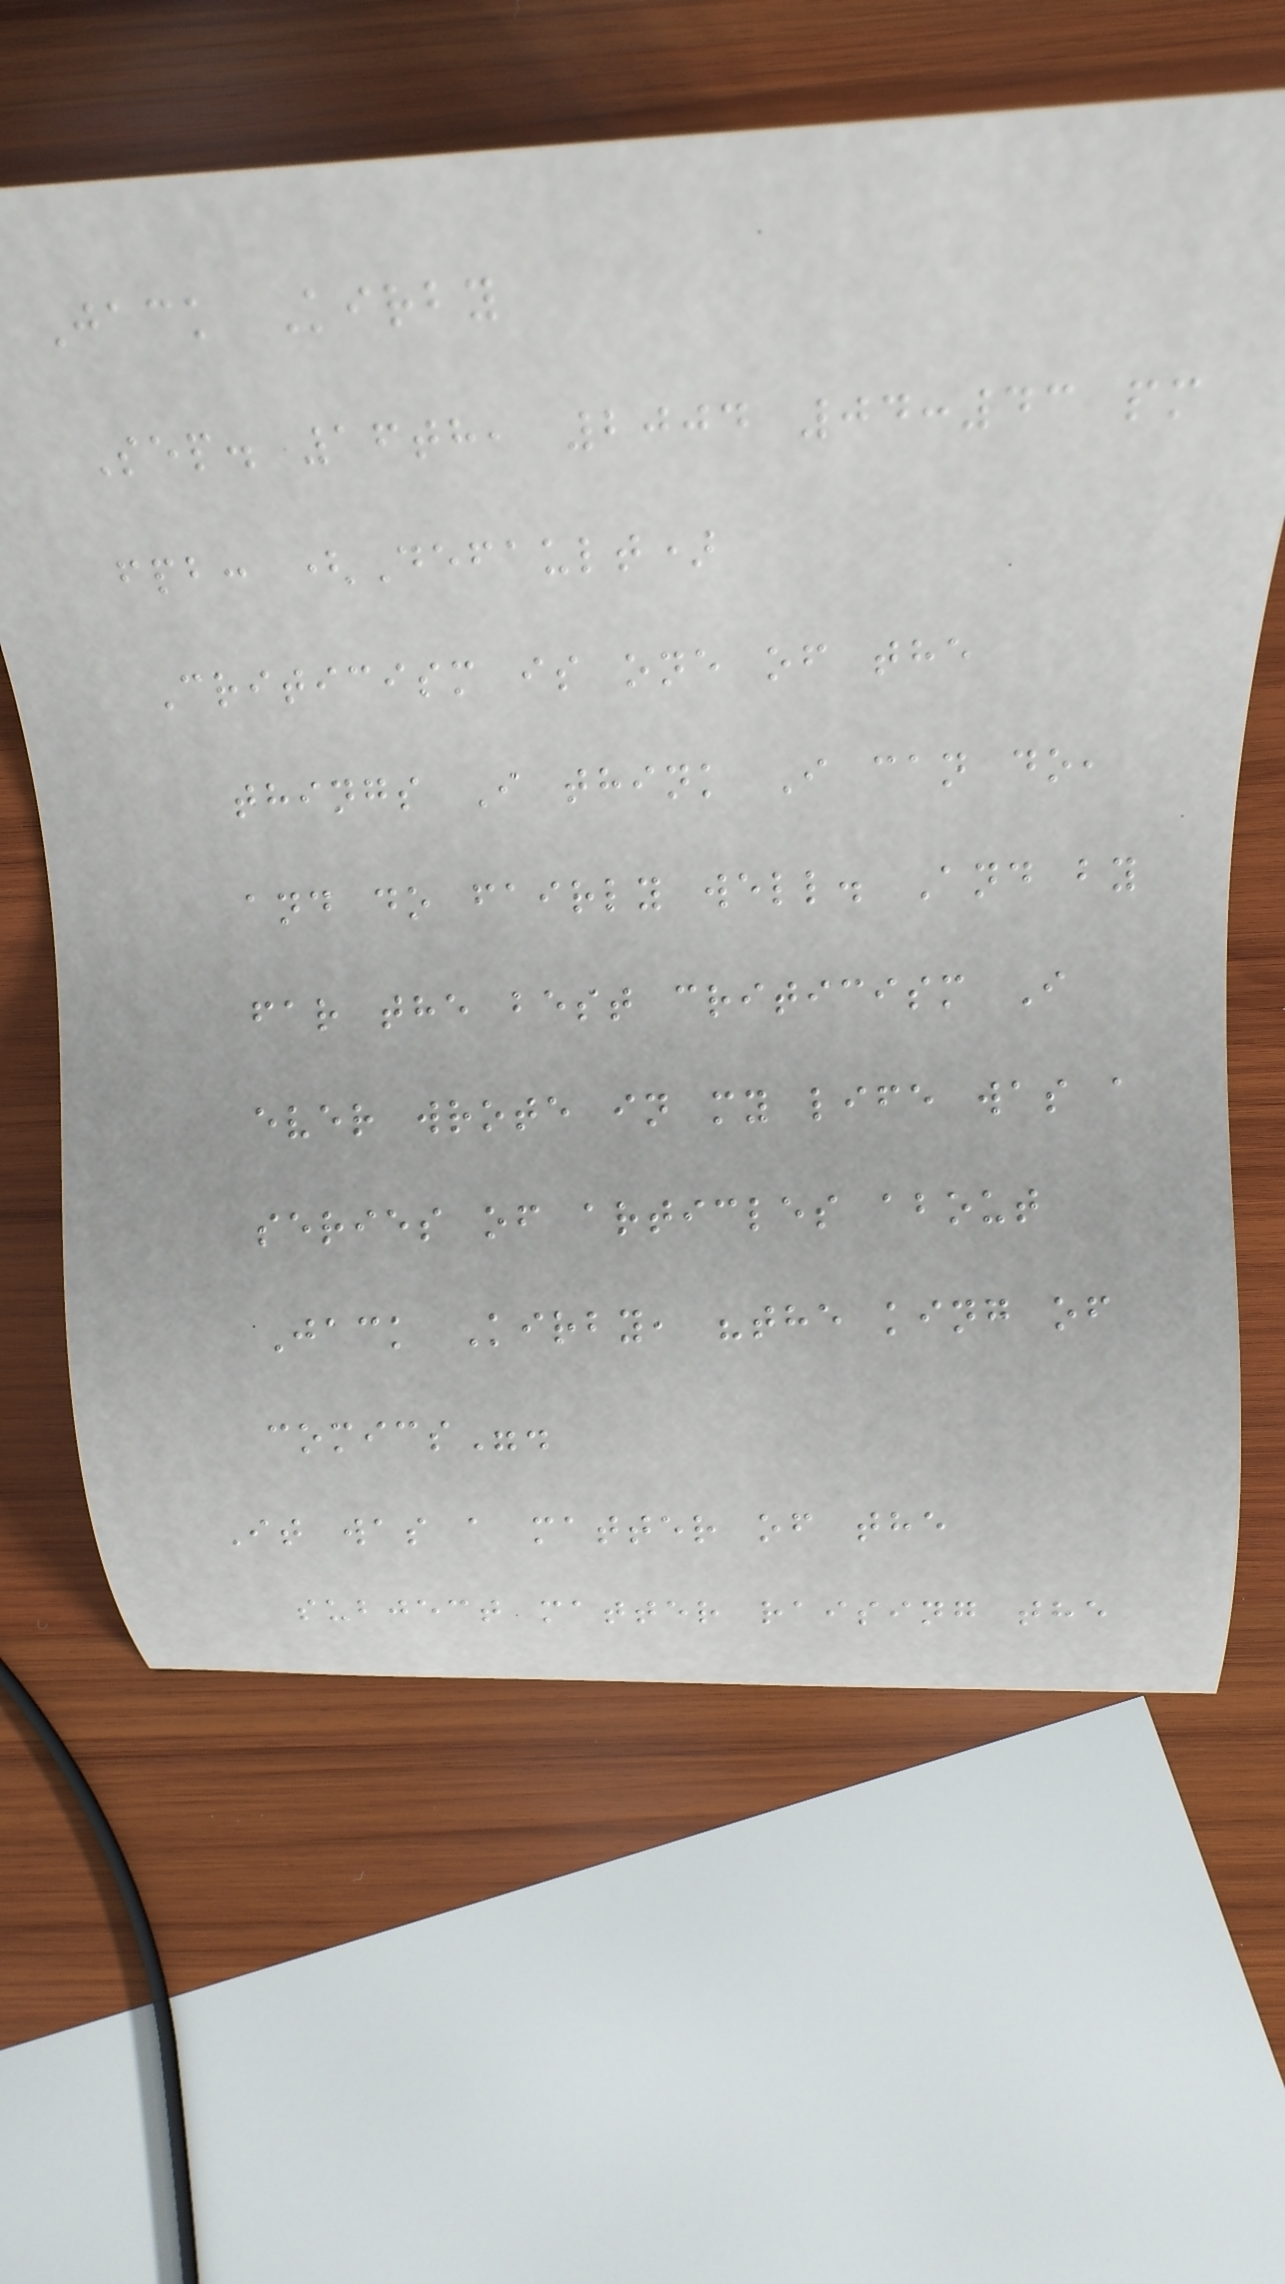Jack Kirby
Sep. 16th, 2004 04:43 pm
fpb: (Default)
Criticism is one of the
things I think I can do,
and do fairly well. And by
far the best criticism I
ever wrote in my life was a
series of articles about
Jack Kirby, "the king of
comics".
It was a matter of the
subject matter raising the
